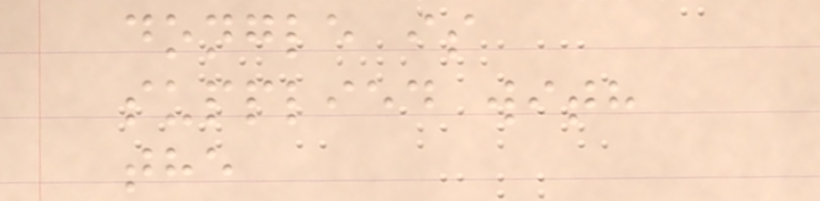dongle is
supplied with
the
